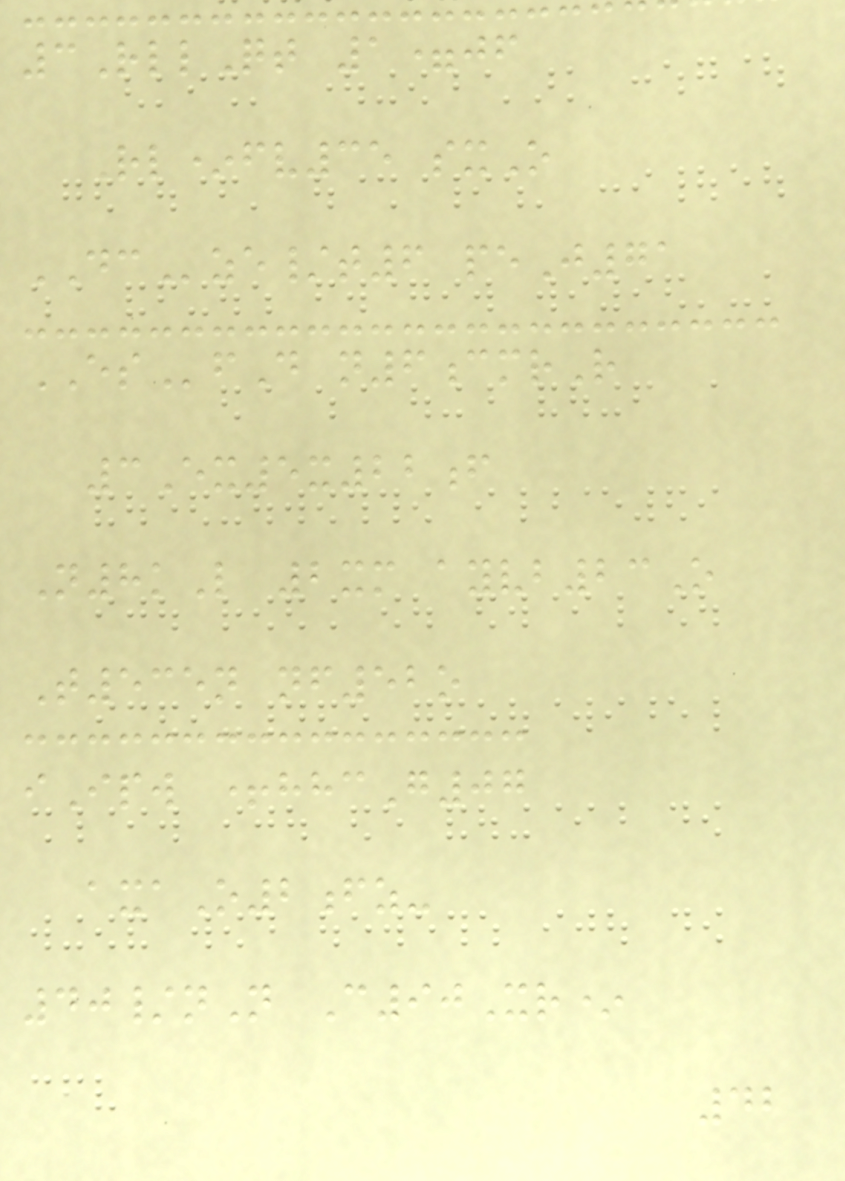3RllQt 1=jf
Rl*fv35 sxO
DCze/t6 peJ71
ESfD n6cmrR
3Ex5x22f
N8kL 2xm ayvb23O
T535n nf52o
iIpw +hhcG07
axaO2fz-
40/nN C90Xr*
42
